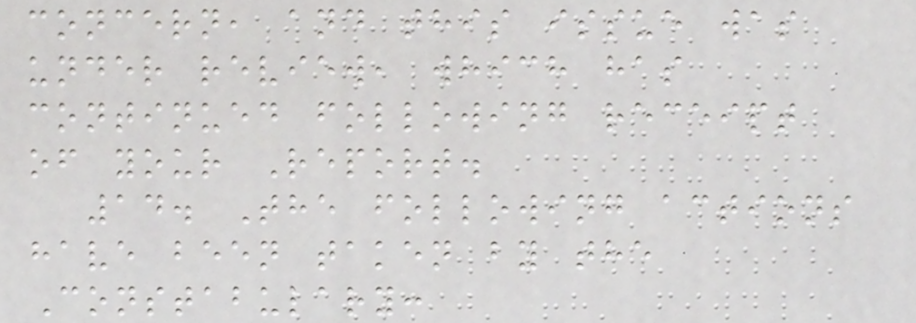concern, and this issue was
under review, which has
continued following receipt
of your Report.
14. The following actions
have been taken by the
Constabulary:
